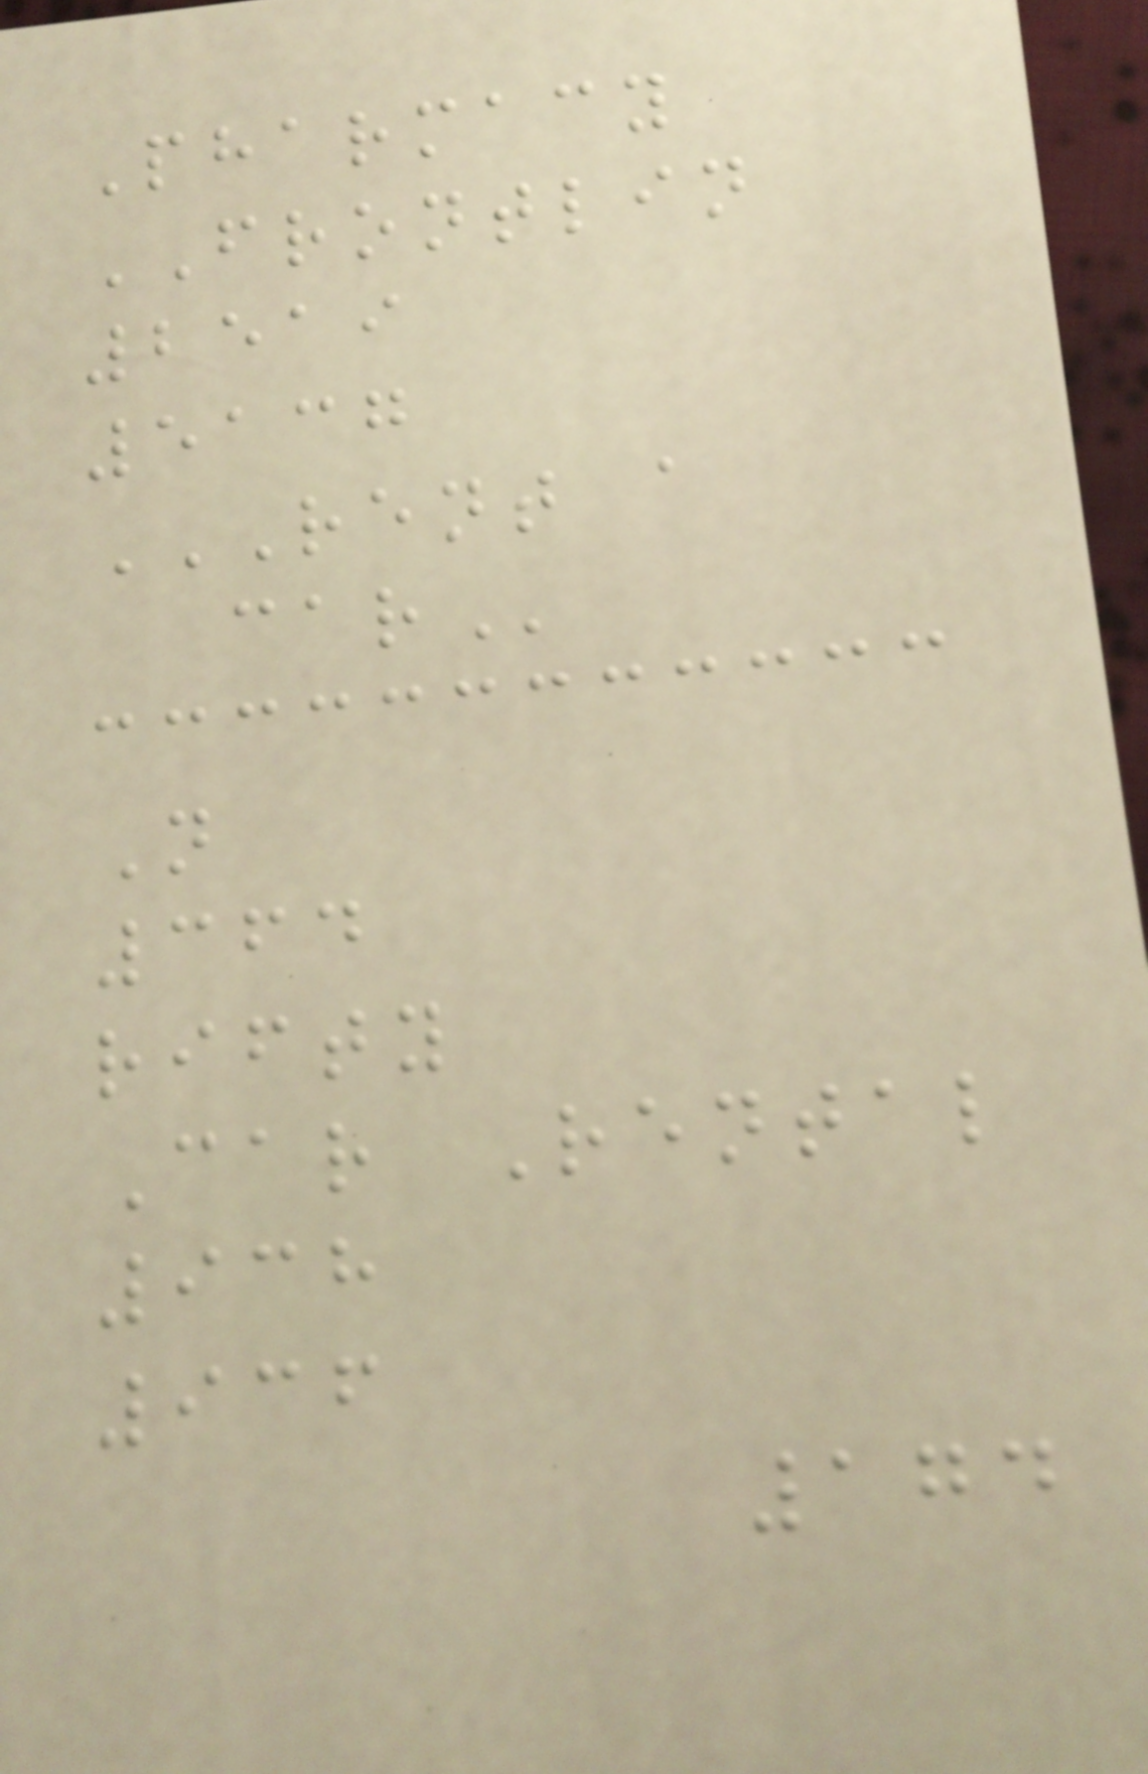Pharmacy
FRONTLIN
2519
5137
RENT A
CAR
N
364
rifty
Car Rental
938
936
174
